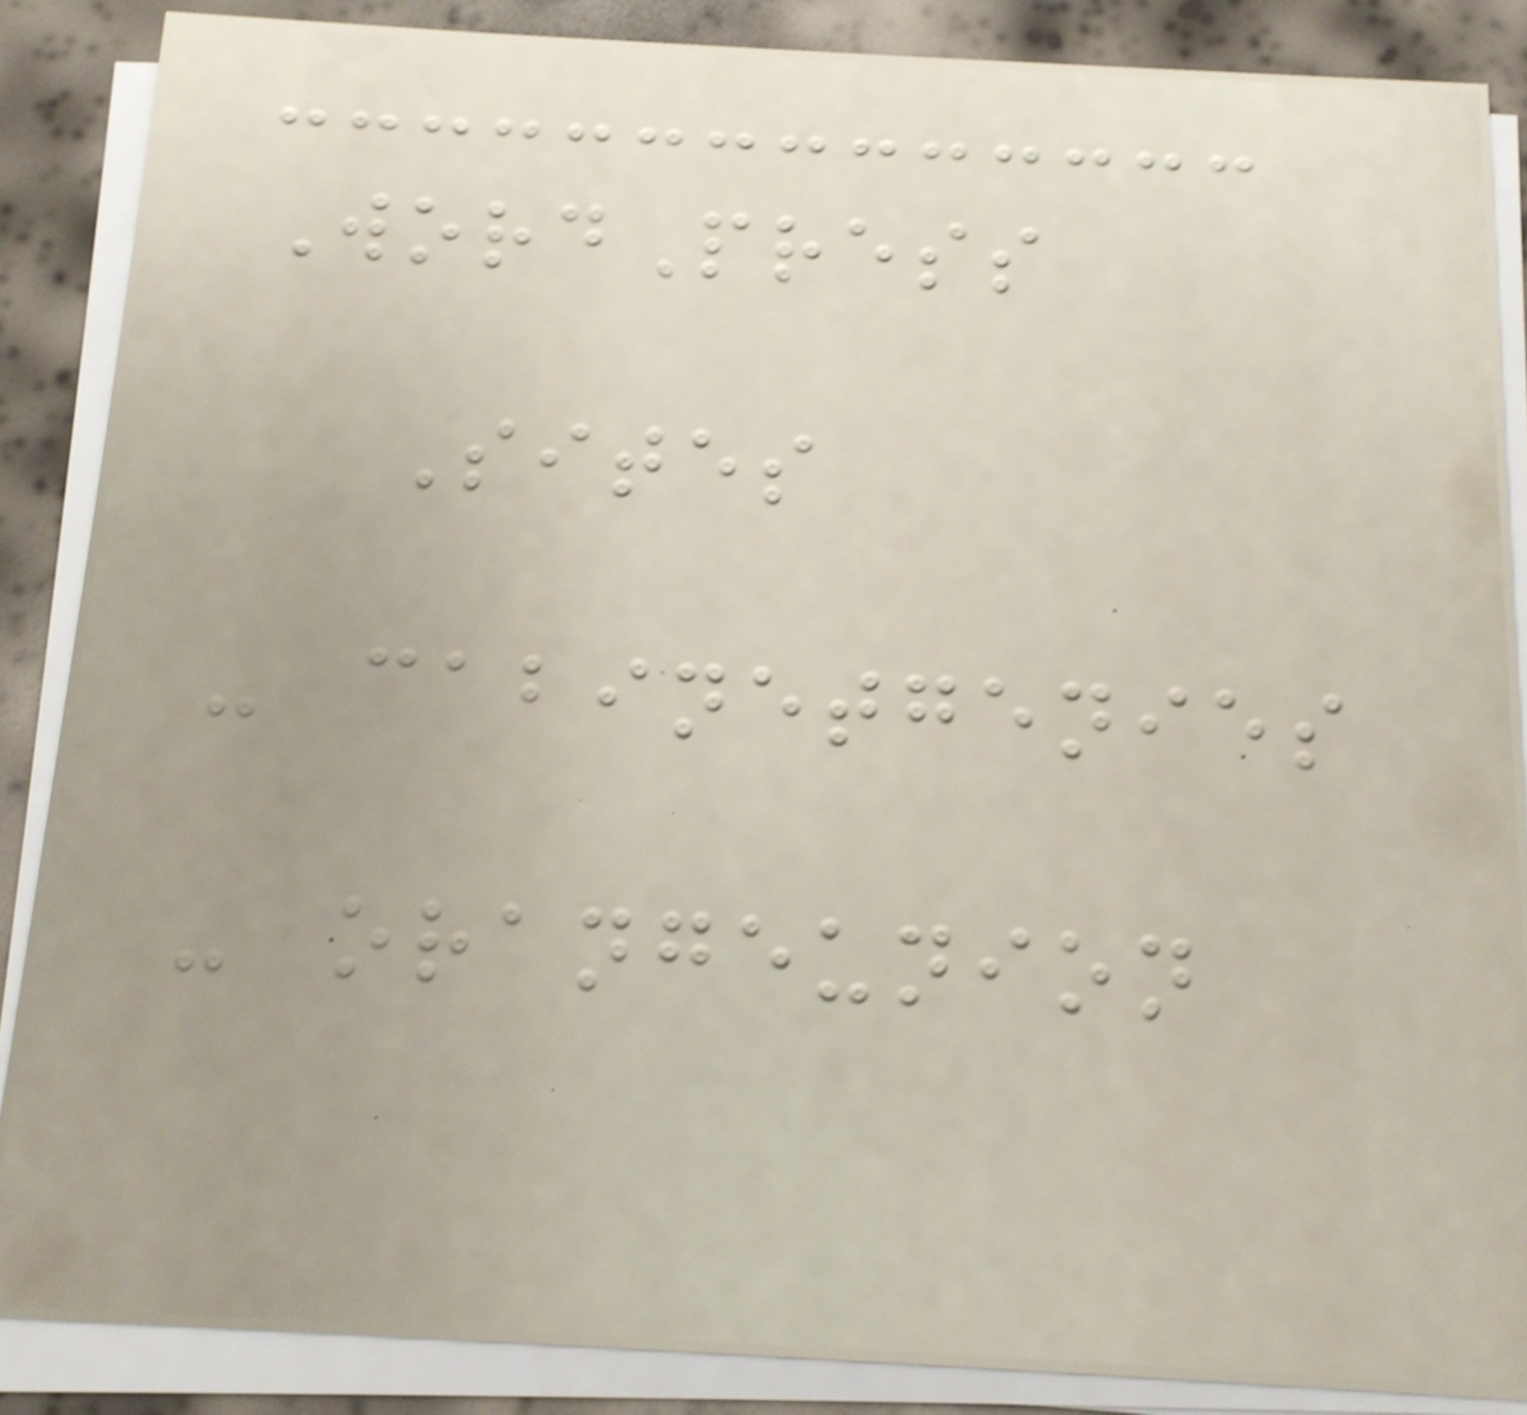WordPress
Sites
- cabinetgenies
- orangeunion
